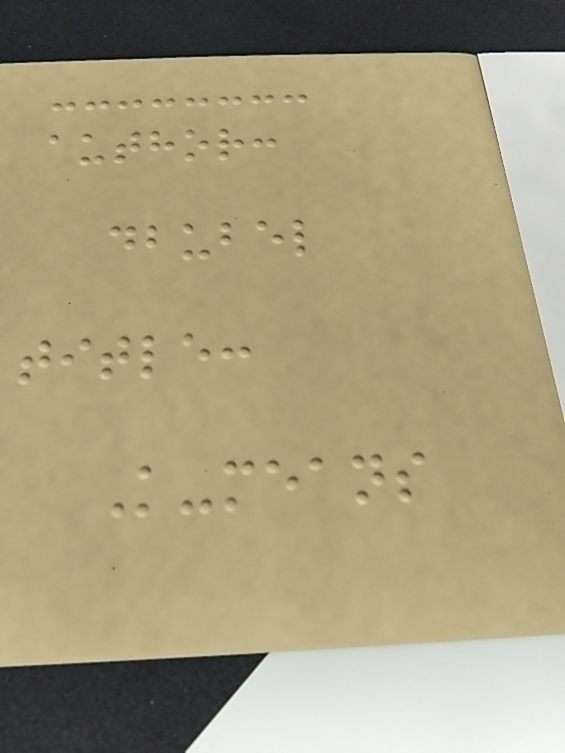author:
dbubel
title:
K-means
